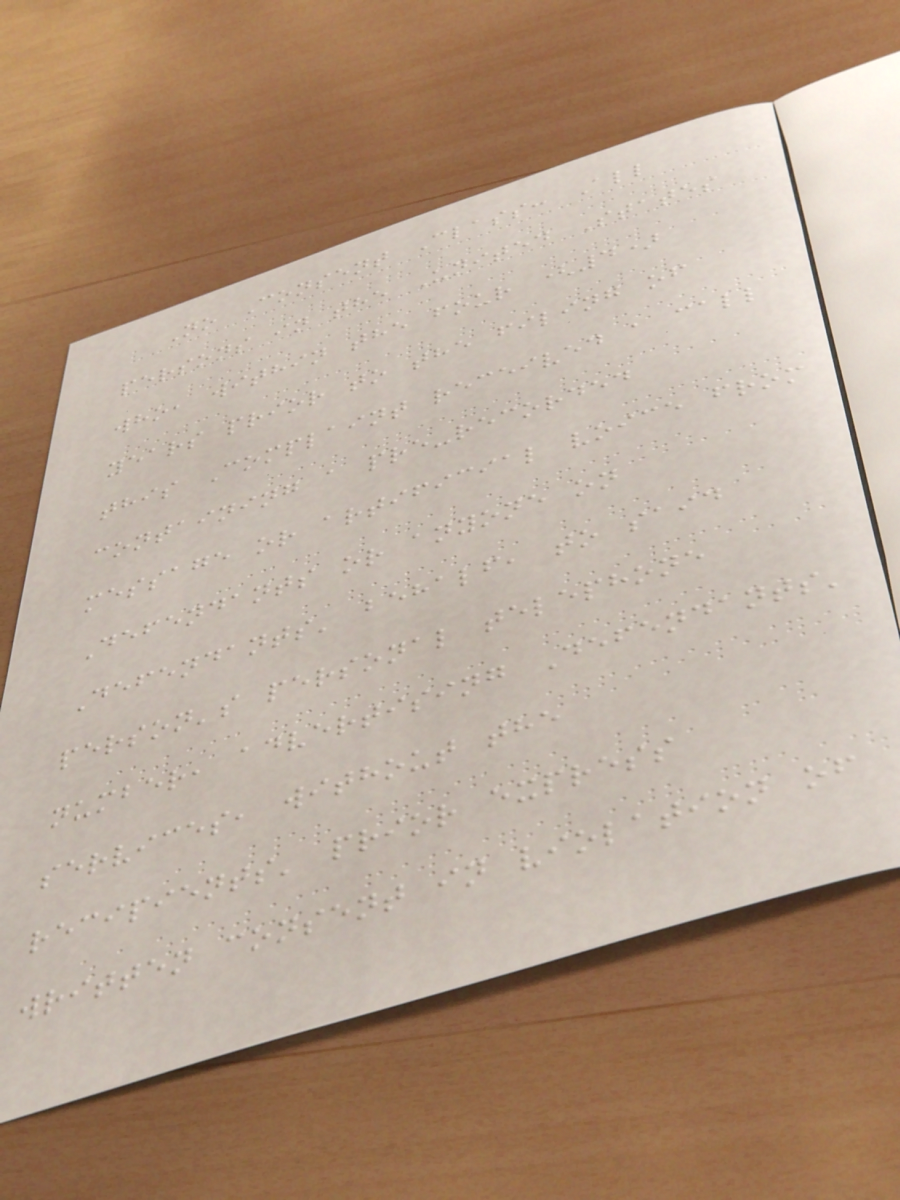No Consent Class: All
persons in the United States
who, within the four (4)
years prior to the filing of
this Complaint received a call
containing a pre-recorded
message or artificial voice from
Defendants or anyone on
Defendants' behalf, to said
person's personal telephone
number, advertising Defendants'
services, without the
recipients' prior express
written consent in violation of
